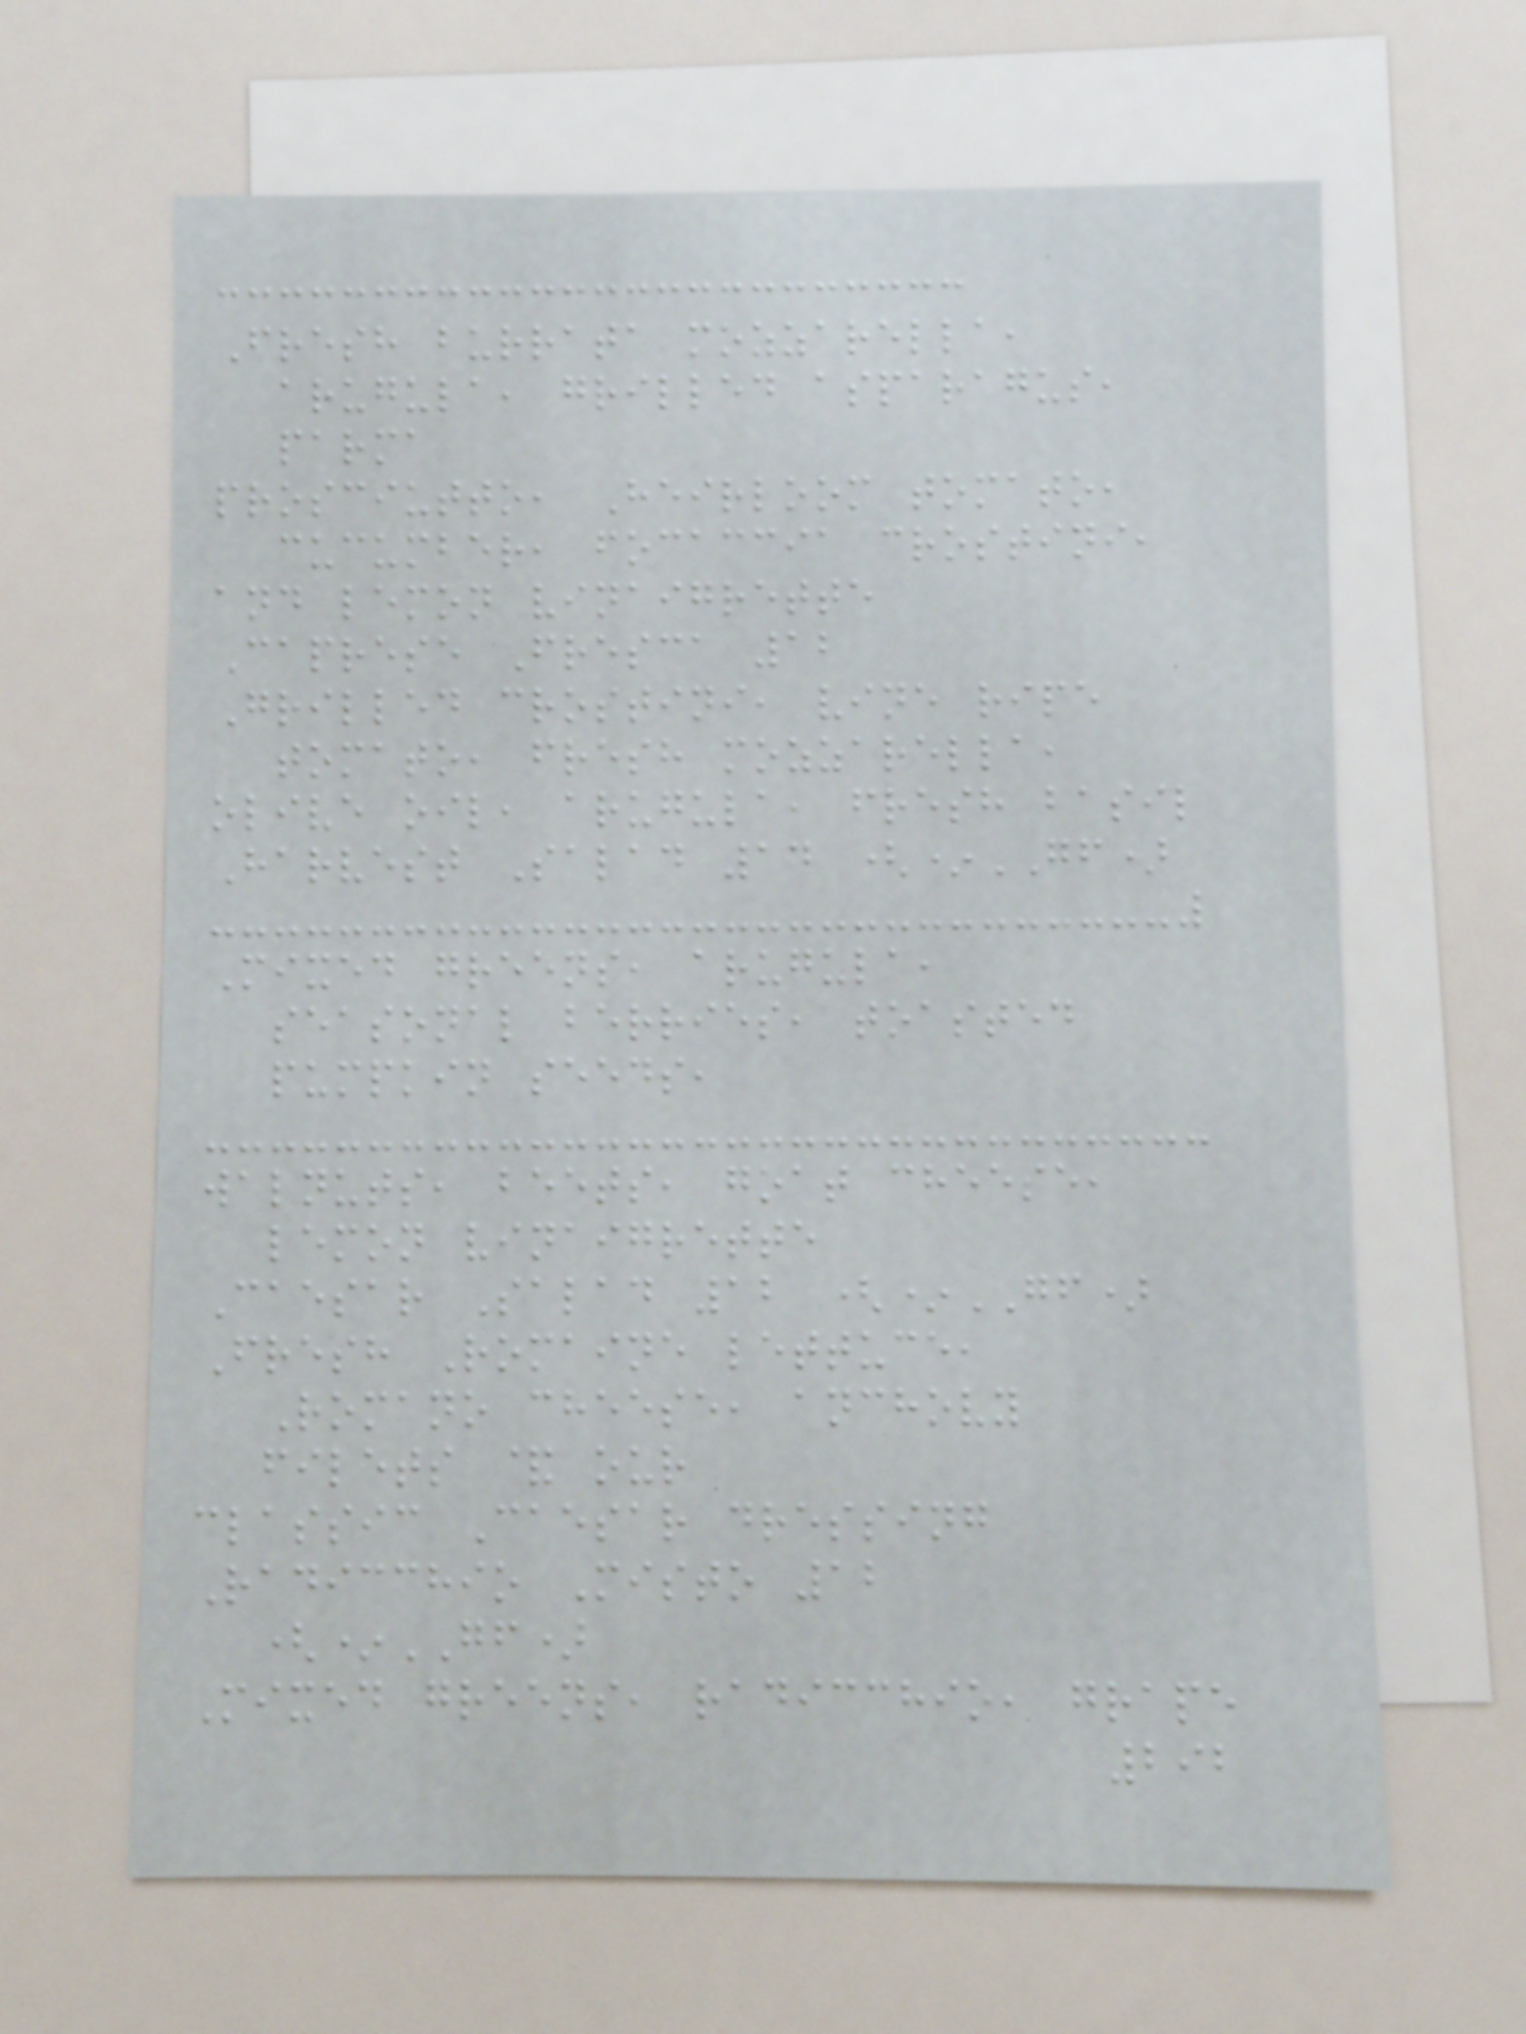Fresh burrata mozzarella,
arugula, grilled asparagus,
parma
prosciutto, Heirloom tomato,
cucumber, focaccia crostini,
and lemon vinaigrette
Caprese Fresca 12
Grilled crostini, vine ripe
tomato, fresh mozzarella,
olive oil, arugula, fresh basil
Harvest Salad 14 (*GF)
Mixed greens, arugula,
seasonal berries, toasted
pumpkin seeds,
walnuts, beets, goat cheese,
lemon vinaigrette
Caesar Salad 12 (*GF)
Fresh Romaine lettuce,
Romano cheese, anchovy
filets & our
classic Caesar dressing
Radicchio Misto 12
(*GF)
Mixed greens, radicchio, grape
292
